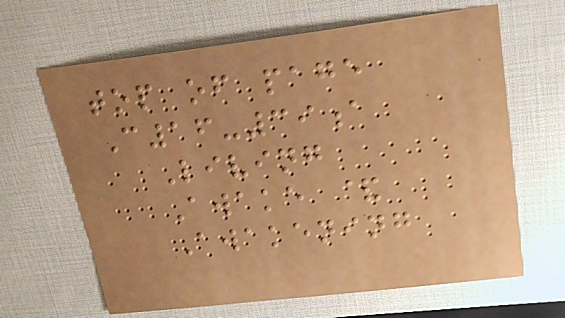top of page
C16-39a
Living
Awake &
Awakening
